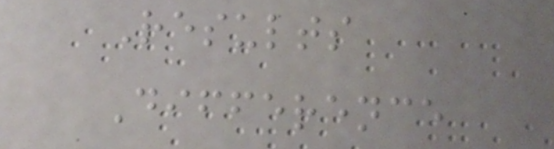Results
Difference
